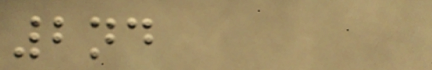2nd
